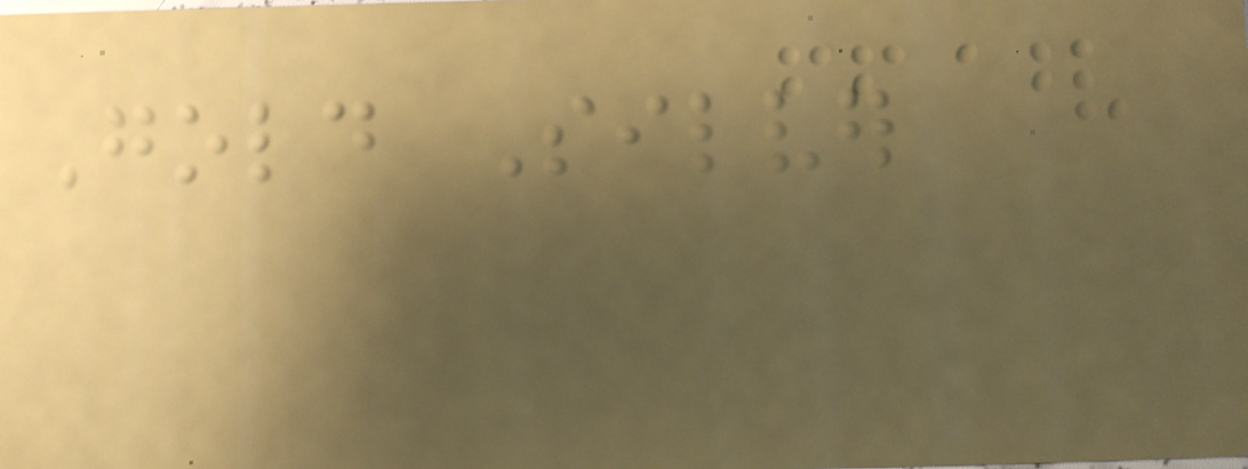Gold Silver
